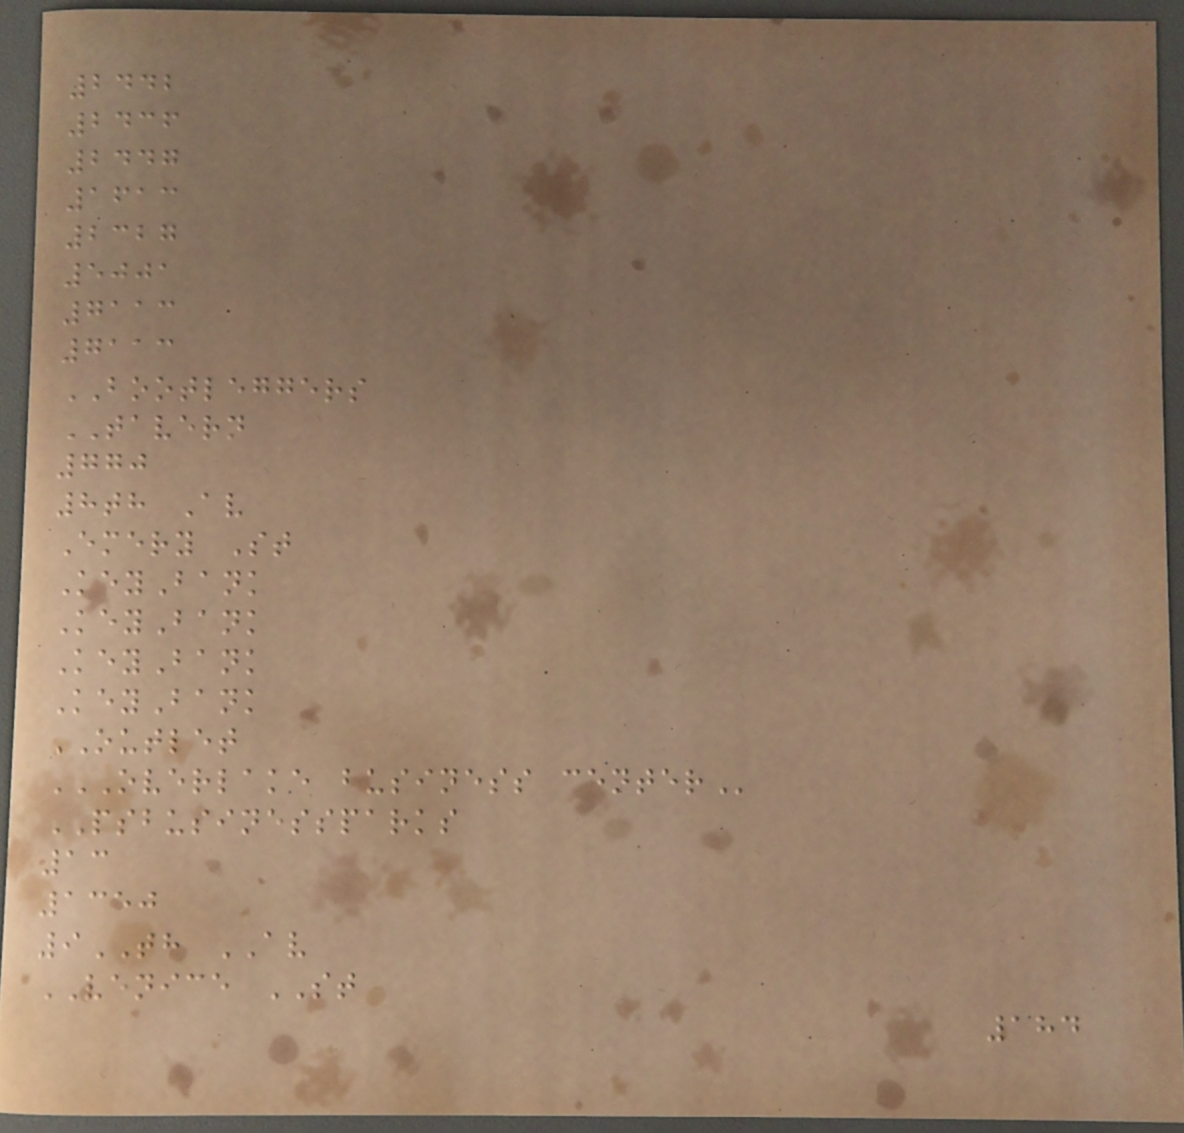2442
2436
2447
1613
2327
5001
7113
7113
BOOTLEGGERS
TAVERN
770
8th Av
Emery St
KeyBank
KeyBank
KeyBank
KeyBank
OUTLET
OVERLAKE BUSINESS CENTER
PSBUSINESSPARKS
13
1350
9TH AV
VENICE ST
184
